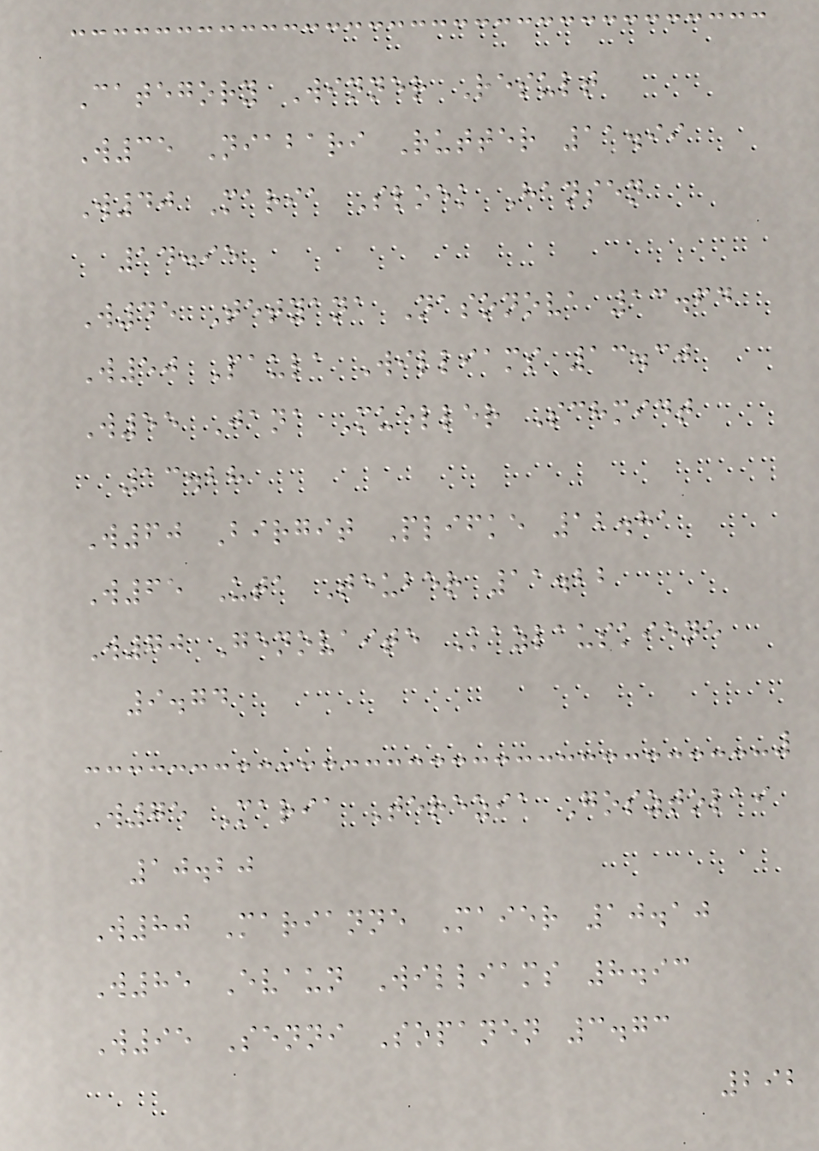Category Winner Result
W35 Niabari Rutter 11.99
W40 Maria Sloek Hansen
14.95
W45 Tetyana Nasonova 13.64
W50 Paula Williams 13.30
W55 Jana Mueller Schmidt
13.28
W60 Birgit Plifke 12.81
W65 Uta Teuber 11.22
W70 Genovaite Kazlauskiene
9.74
W75 Maria Terezia Gosztolai
10.20
W80 Marianne Maier 10.10
W85 Evaun Williams 8.93
W95 Senni Sopanen 3.73
292
